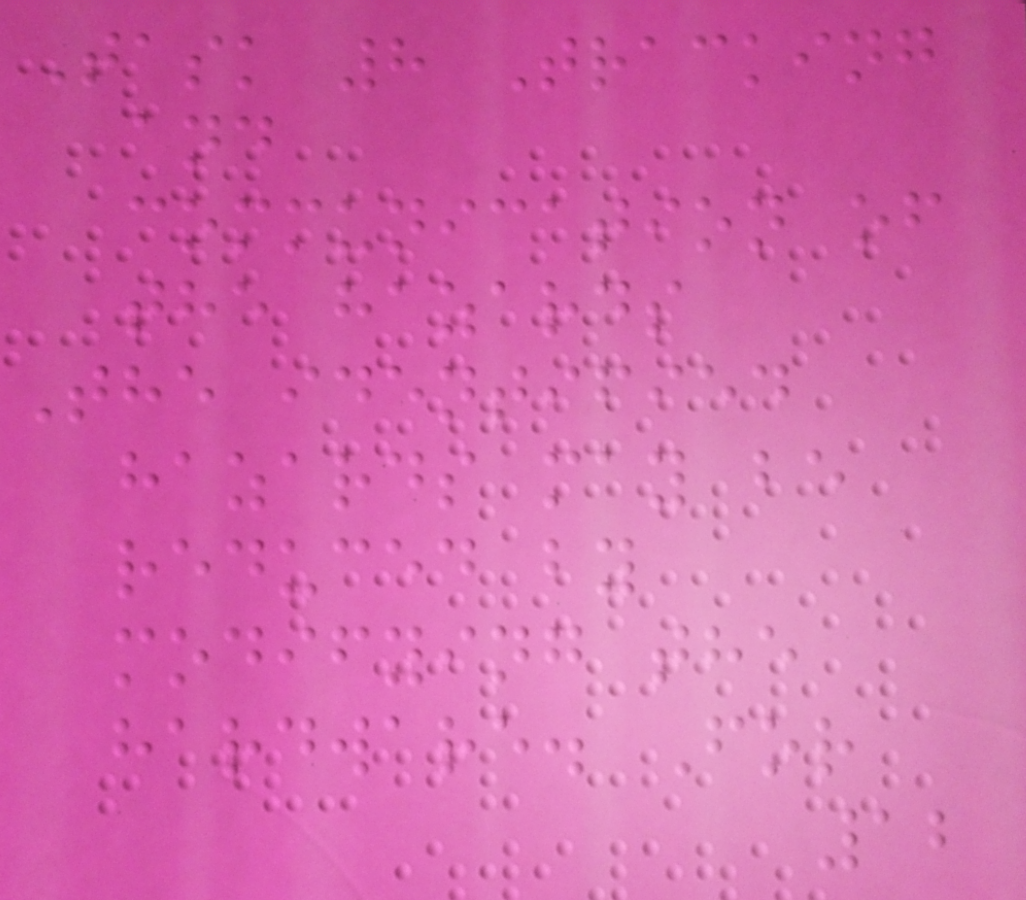Task 8 Tracking
and
communication of
the hazards
The identified
hazards may be
reduced by
modifying the
hardware. For
12
